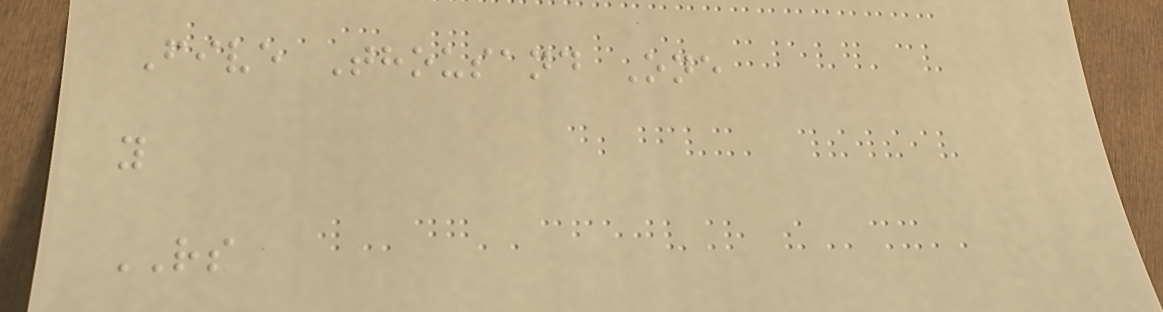Five Thousand One
y
RS
